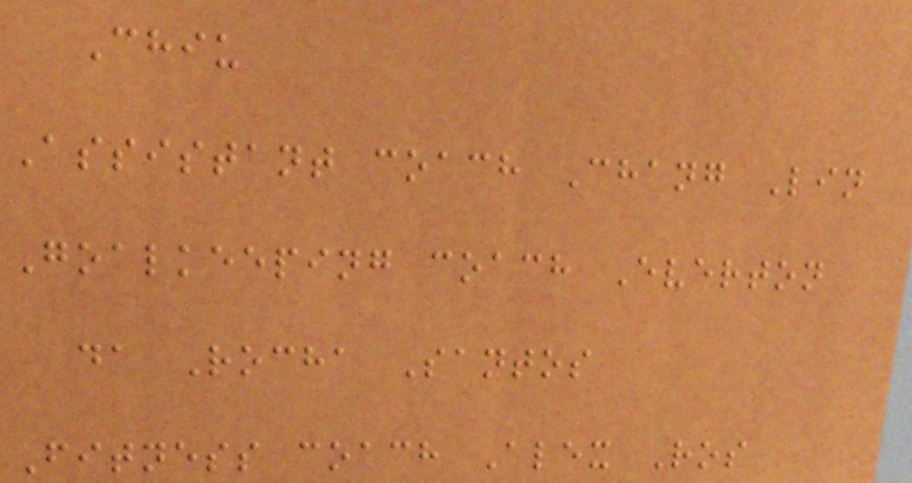Chiu
Assistant coach Chang Lin
Goalkeeping coach Everton
da Rocha Santos
Fitness coach Alex Ros
